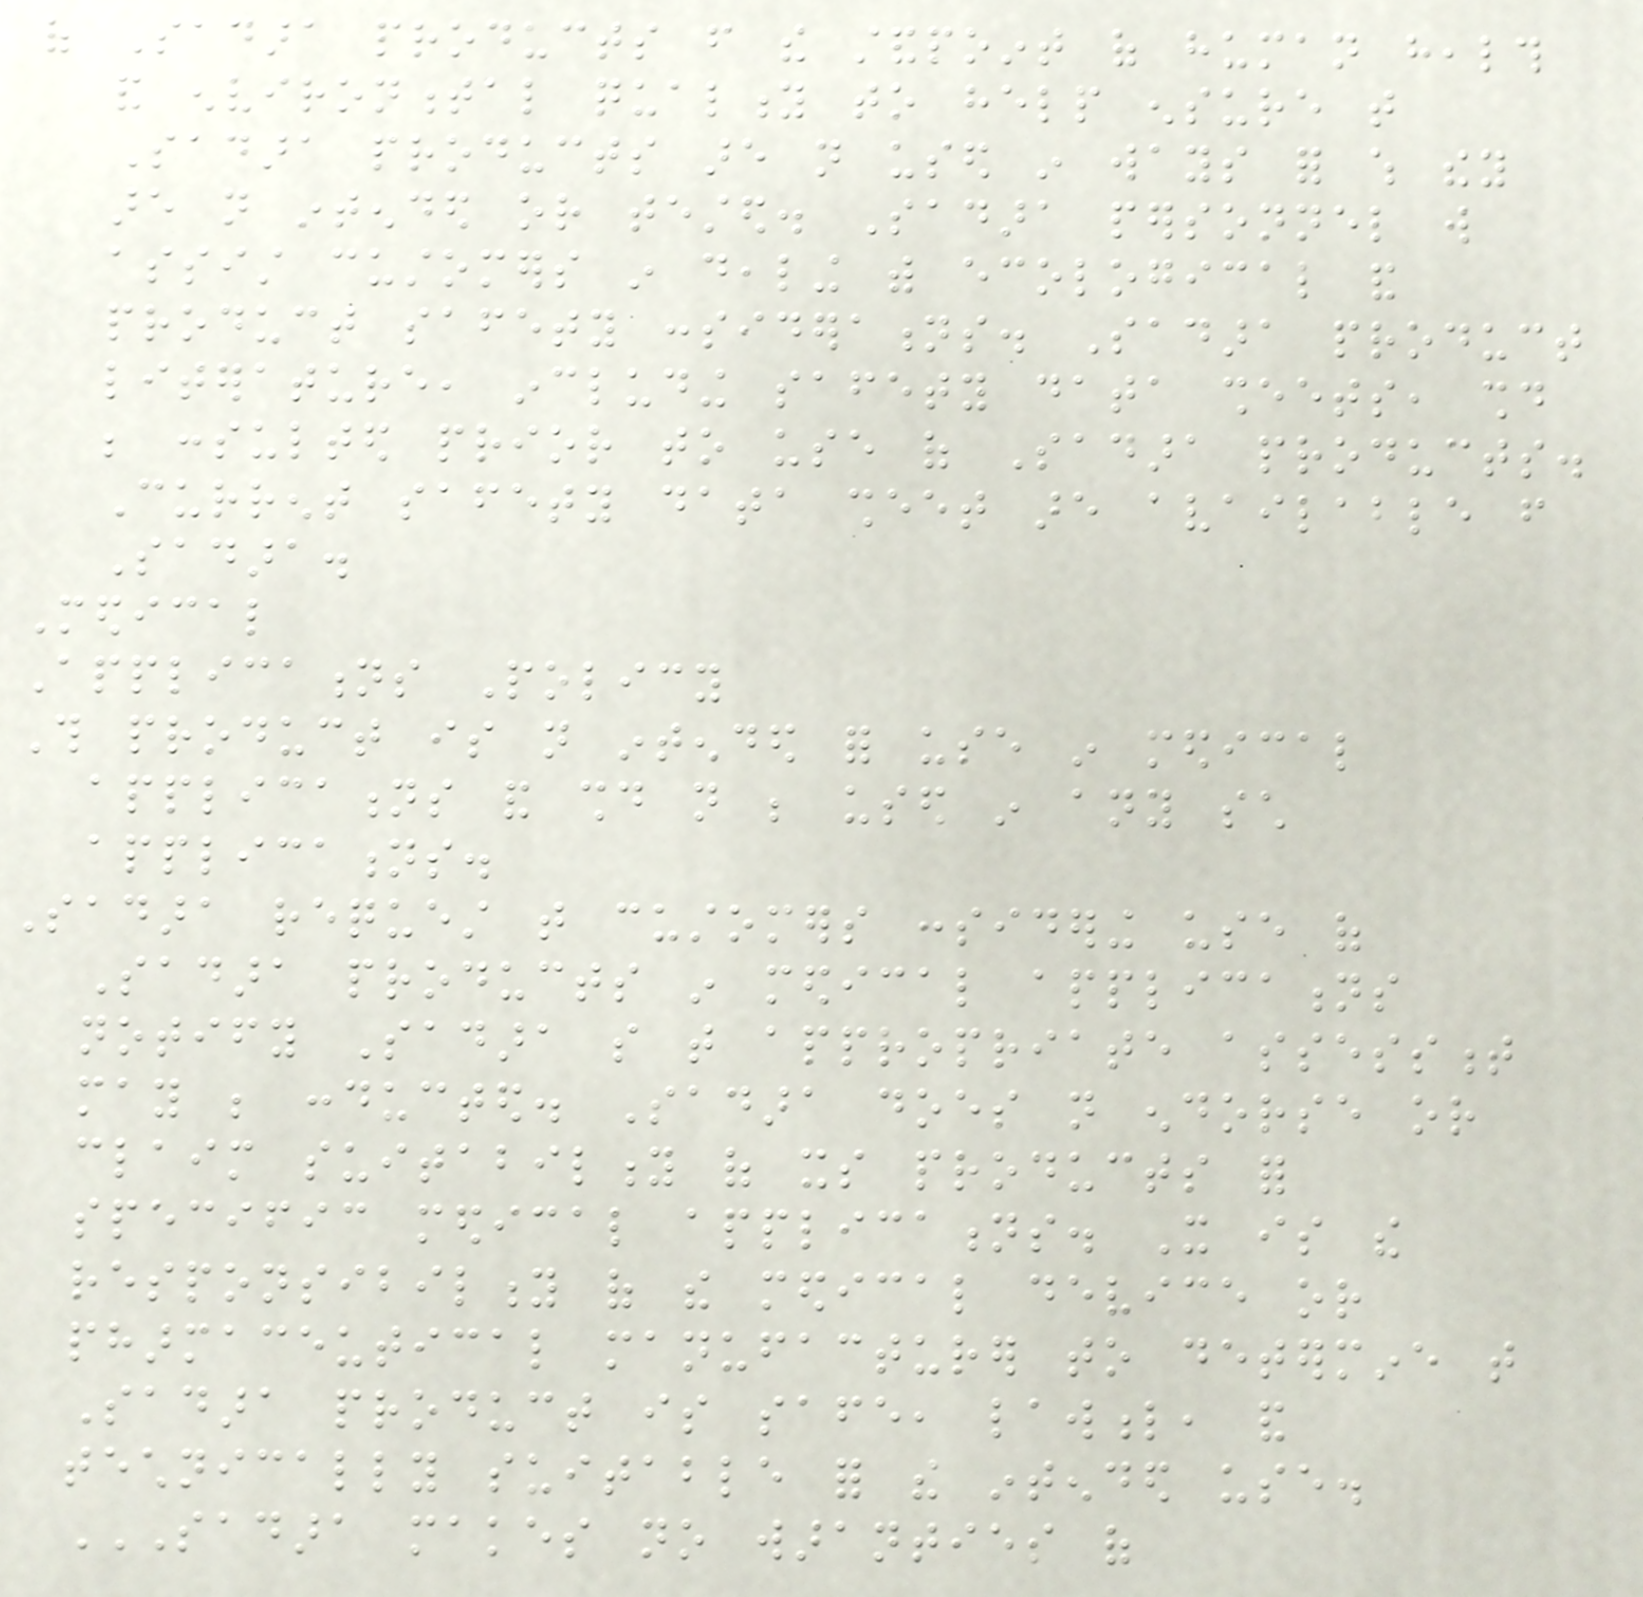of Sadara products from the standpoint of human health
and environmental quality to help ensure that
Sadara products are not used in ways for which they
are not intended or tested. Sadara personnel will
assist customers in dealing with ecological and
product safety considerations. Sadara product
literature, including safety data sheets, should
be consulted prior to use of Sadara products.
Current safety data sheet are available from
Sadara.
Medical
Applications Policy
This product is not intended for use in medical
applications and should not be used in any such
applications.
Sadara request that customers considering use of
Sadara products in medical applications
notify Sadara so that appropriate assessment
may be conducted. Sadara does not endorse or
claim suitability of its products for
specific medical applications. It is the
responsibility of the medical device or
pharmaceutical manufacturer to determine that
Sadara product is safe, lawful, and
technically suitable for the intended use.
SADARA MAKES NO WARANTIES OF
